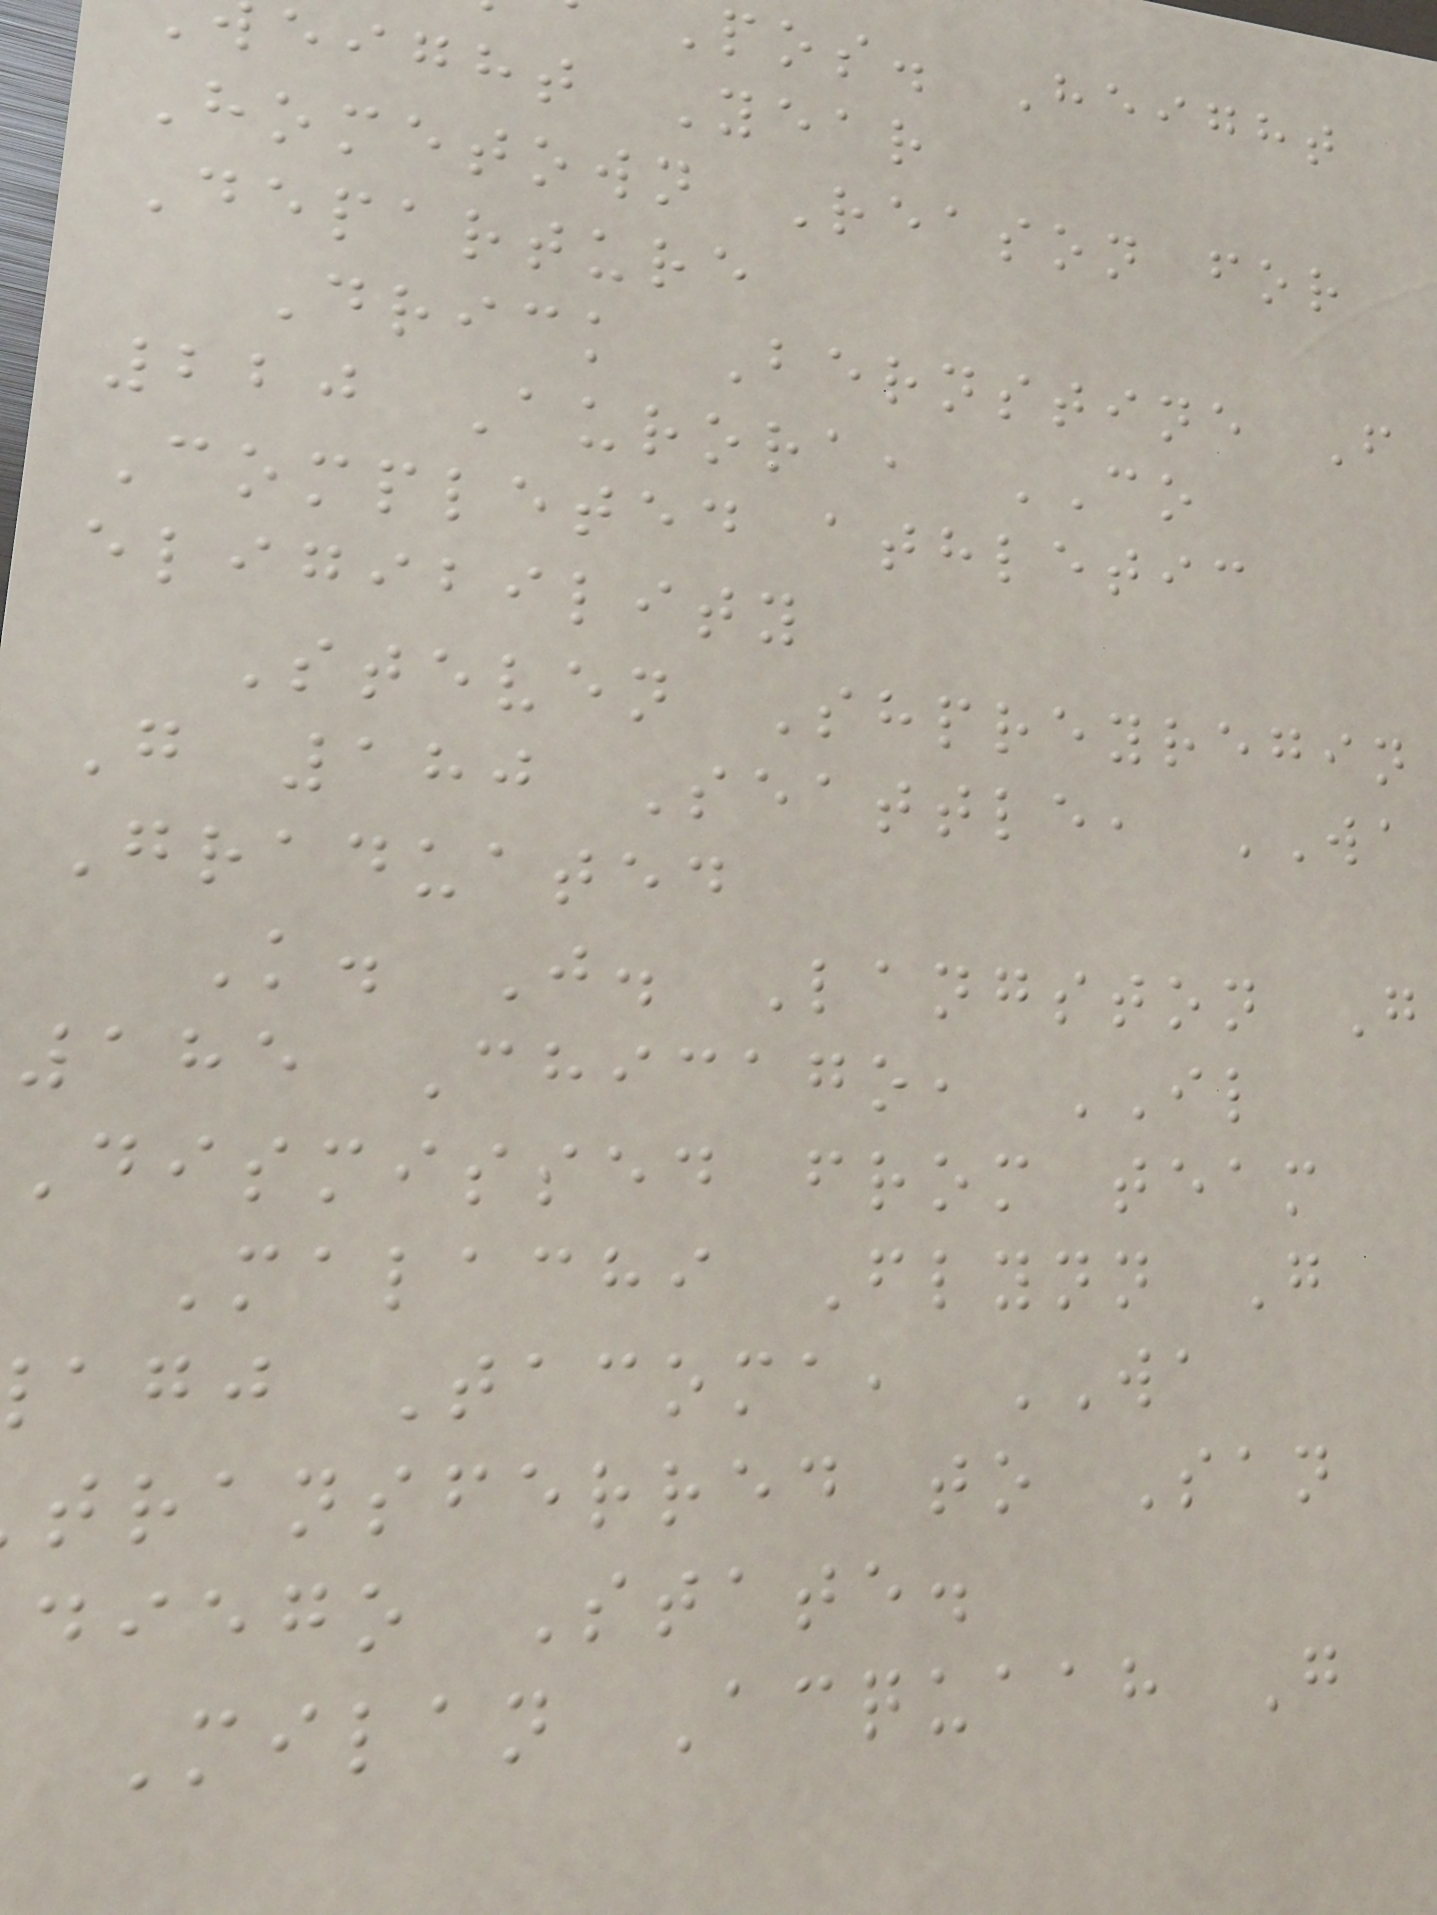pos. Height
eight Year
Hometown Reason for
Departure
Drick Bernstine F
220 Aurora, CO
Completed athletic
eligibility
Steven Shpreyregin
G 180 Seattle, WA
Graduated
K. J. Langston G
185 Chicago, IL
Dismissed from team
Malachi Flynn G
agj Tacoma, WA
transferred to San
diego State.
Milan Acquaah G
